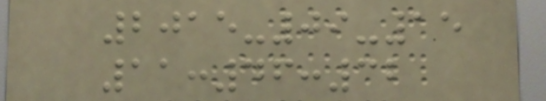2015-09-15
11:46:32
